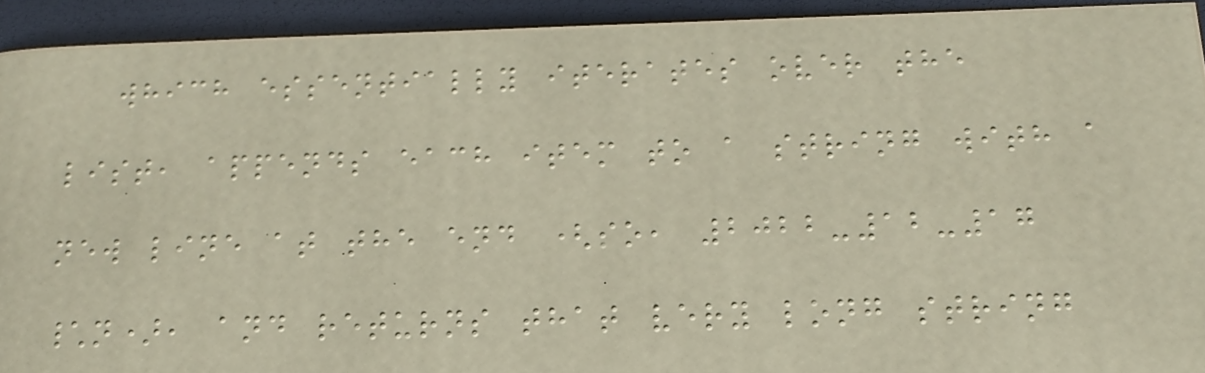which essentially iterates over the
list, appends each item to a string with a
new line at the end (so, 2022-12-17
\n), and returns that very long string
